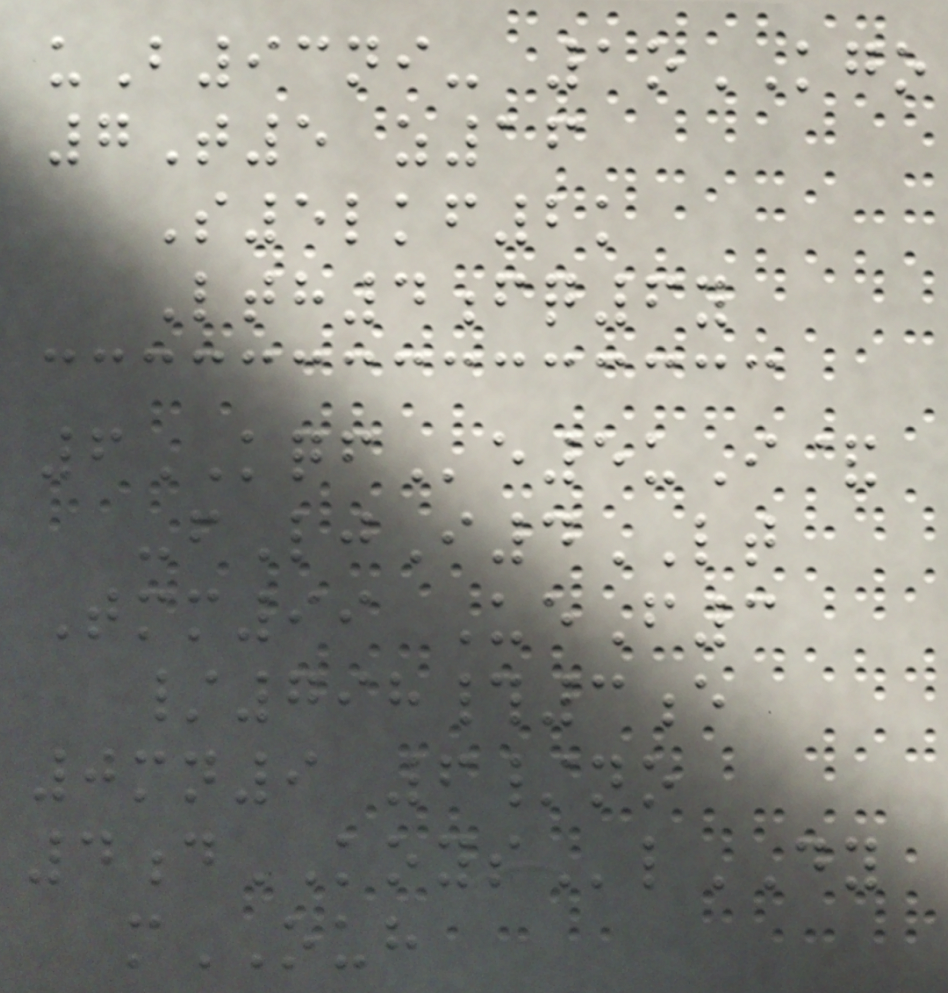uB93ni- 1oKGO
7T5 z16
S5lkf2k
Lth4fq6y
6KQFe5uI&
-fLjI4LT
Tmm99 UeF3
/798#3e
0mn9 6/no
4dKOYSlDY
mOUH
